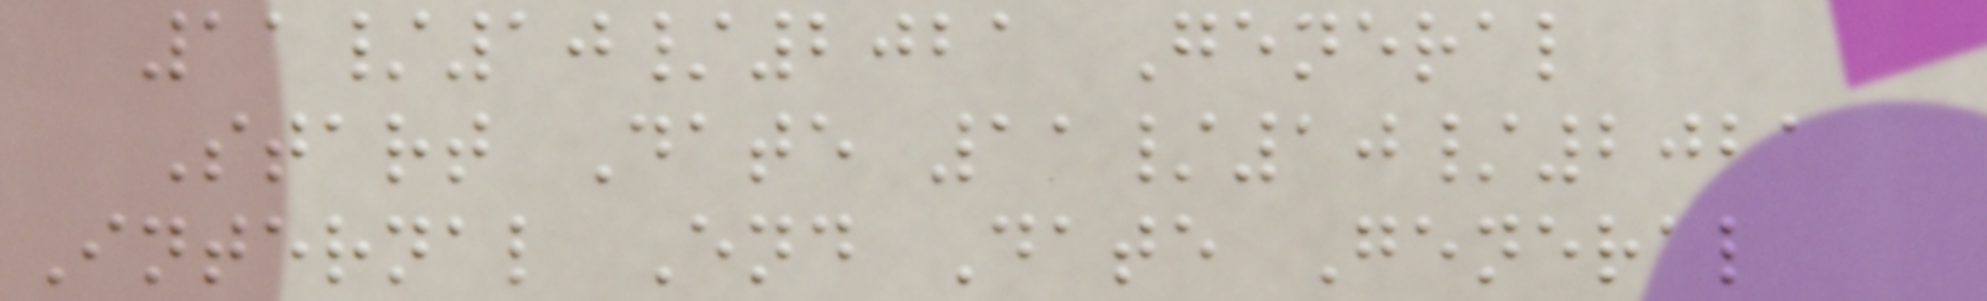11/10/2021 General
Start Date 11/10/2021
Internal End Date General
